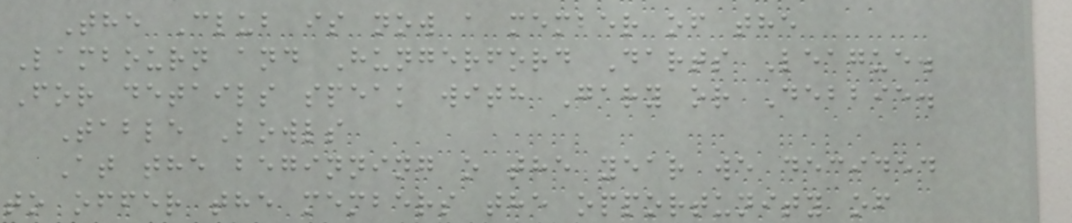The Club is now a member of the
Lambourn and Hungerford Darts League.
For details speak with Gary or Debbie.
Table Bowls
At the beginning o the year we decided
to offer the members the opportunity of
